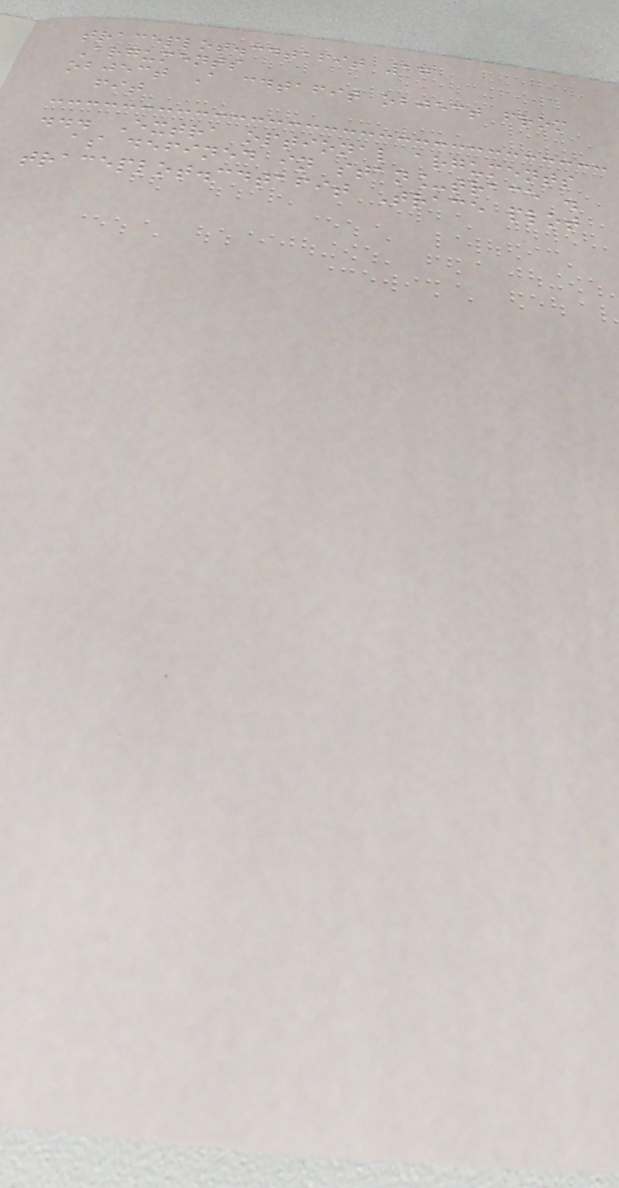traceplot.cdtafit 17
Arguments
object A cdtafit object from
fit
... Extra optional arguments
as defined in stan_trace .
traceplot.cdtafit Trace plot
